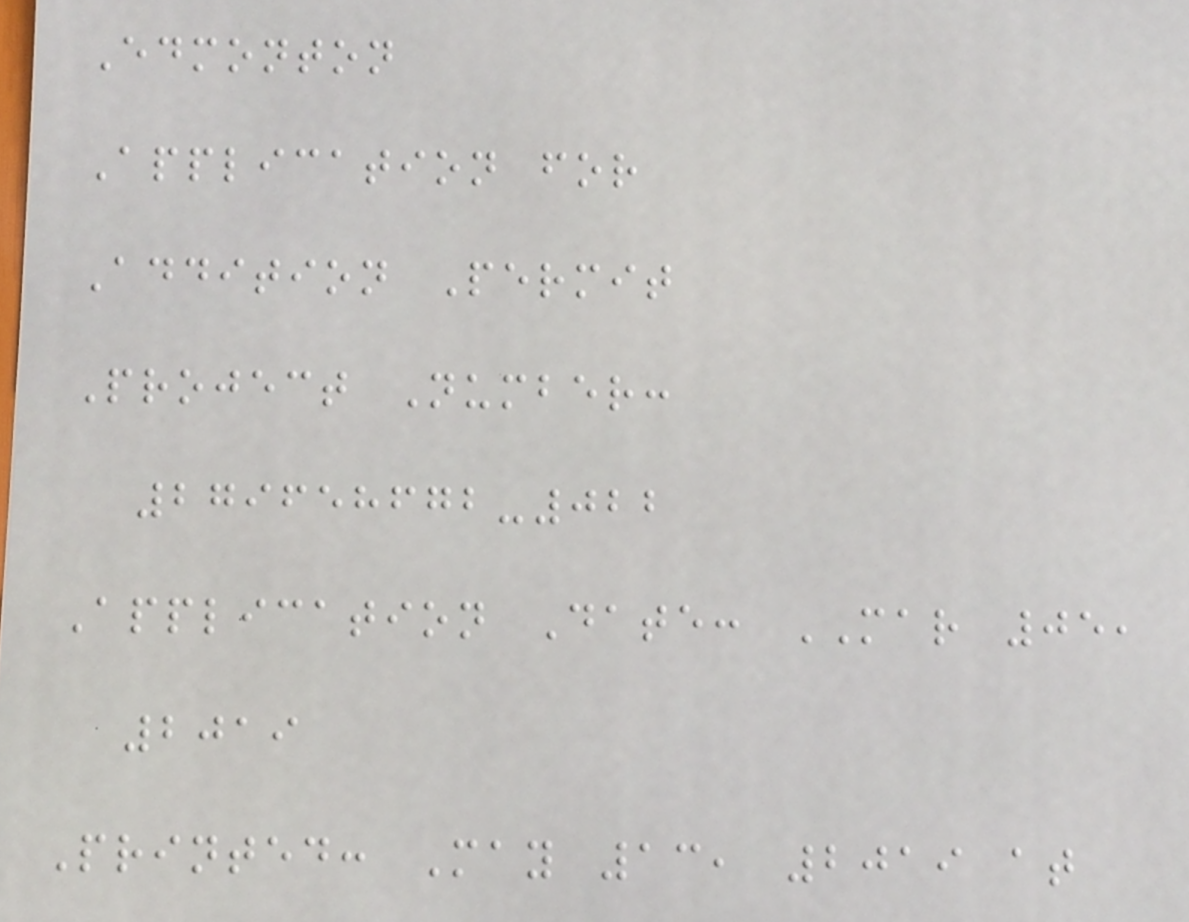Edmonton
Application for
Addition Permit
Project Number:
279658672-022
Application Date: MAR 05,
2019
Printed: May 13, 2019 at
